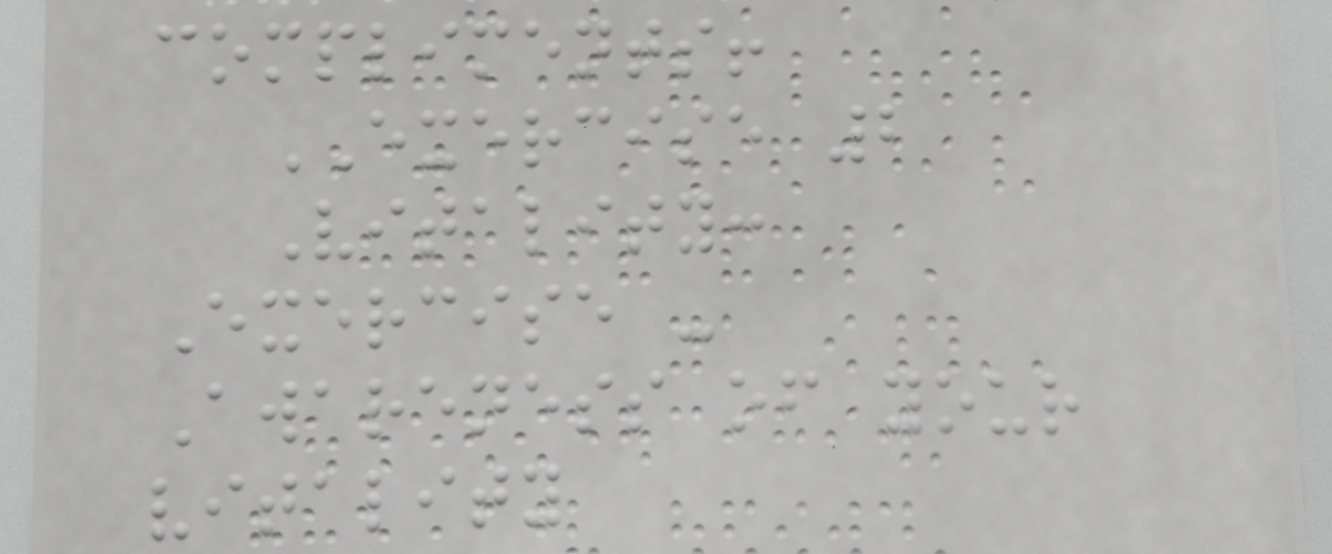compliments!
EXERCISE 2
Vitality:
Exercise -
Awareness of your
vitality
